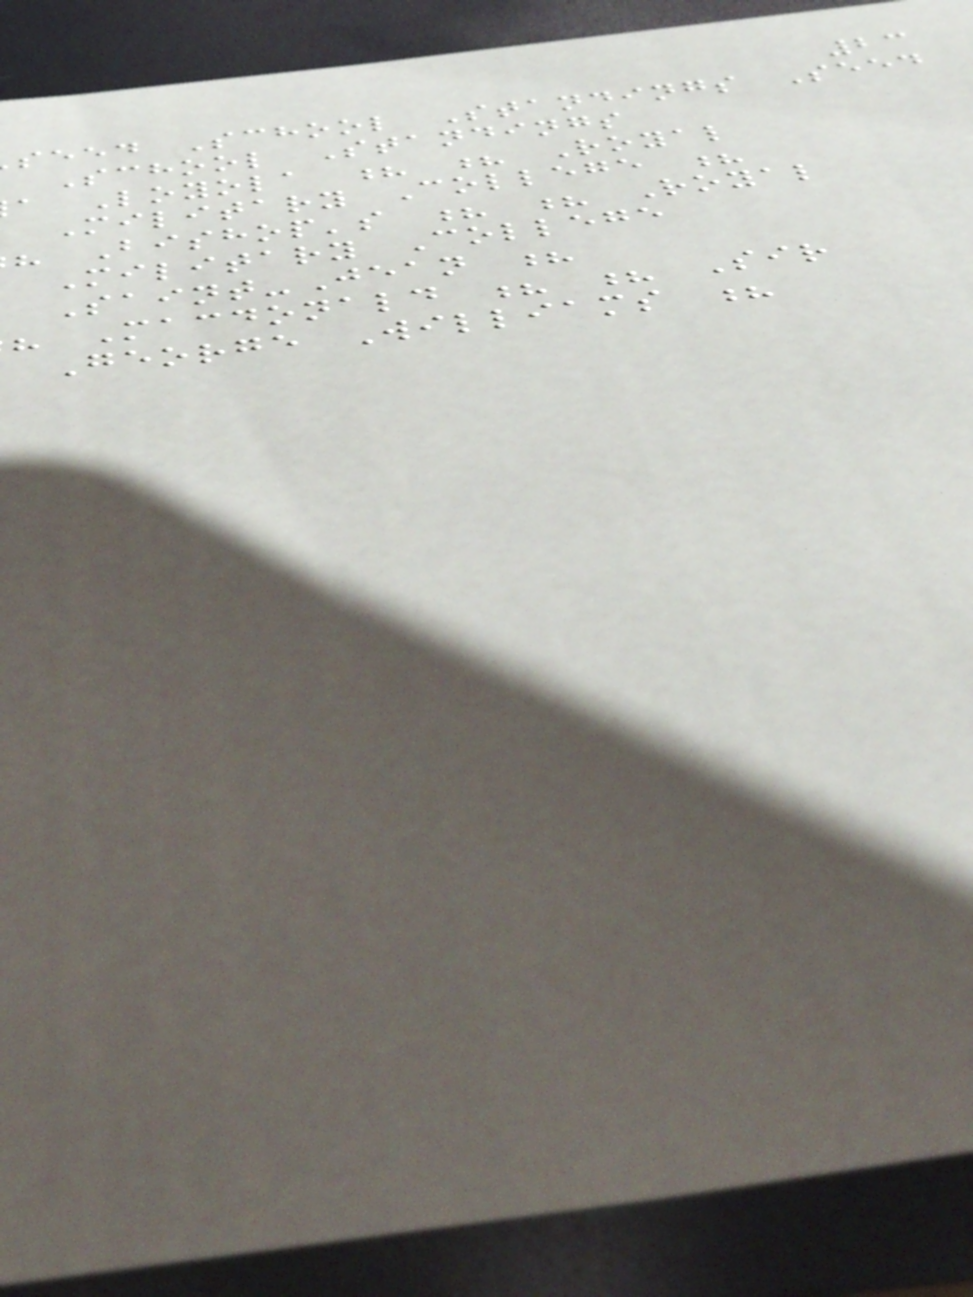23
seed School Standings Seed
School Standings
a Loyola ? ? Royal
Military College ?
Bishop's ? ? Royal
Military College
Saint-Jean ?
Macdonald ? ? Sir
George Williams ?
